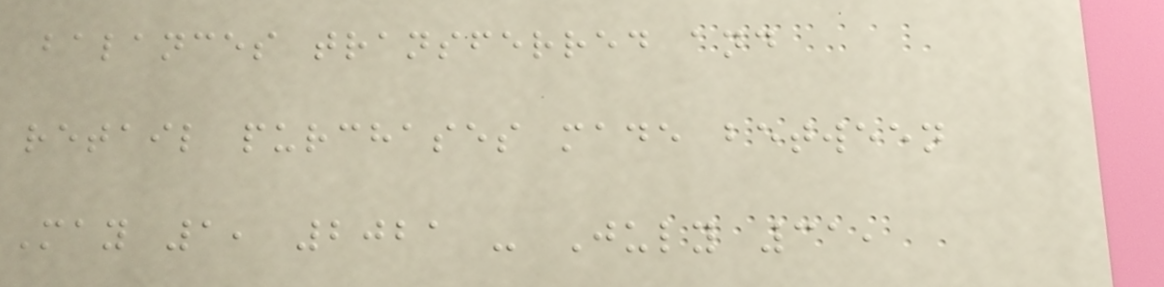balances transferred and
retail purchases made between
May 1, 2021 - July 31,
